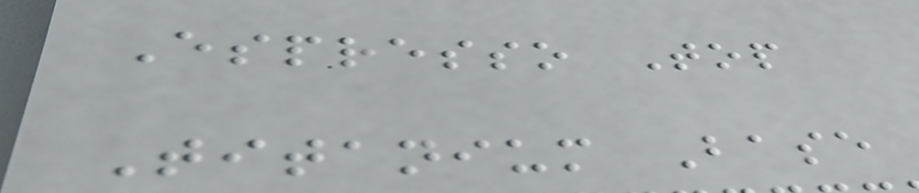Espresso Top
Titanium Base
